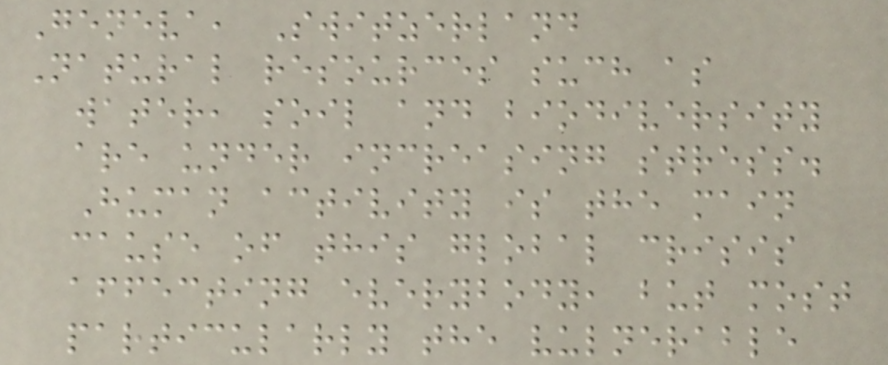Geneva, Switzerland
Natural resources such as
water, soil and biodiversity
are under increasing stress.
Human activity is the main
cause of this global crisis
affecting everybody, but most
particularly the vulnerable
